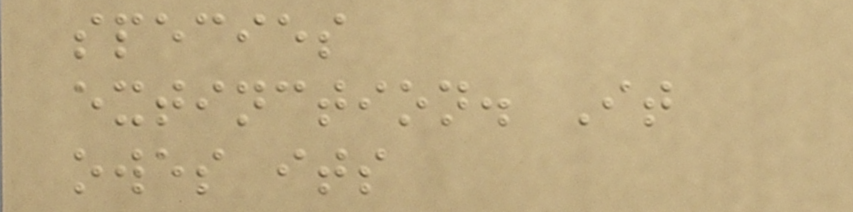species
extinction. It
owes its
